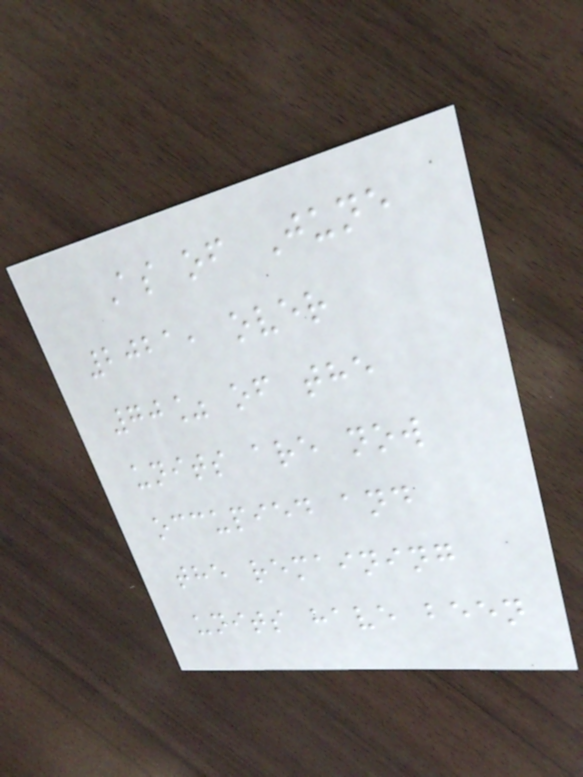As of June
2021, over
70% of the
units are now
occupied and
the remaining
units have been
